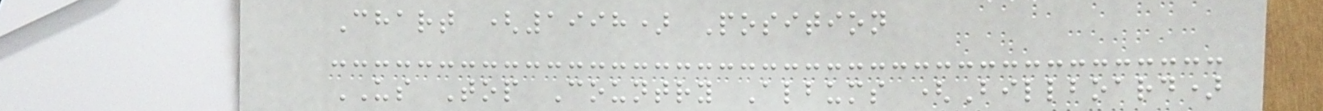Chart (1998) Position
US Top Country Albums (Billboard)
